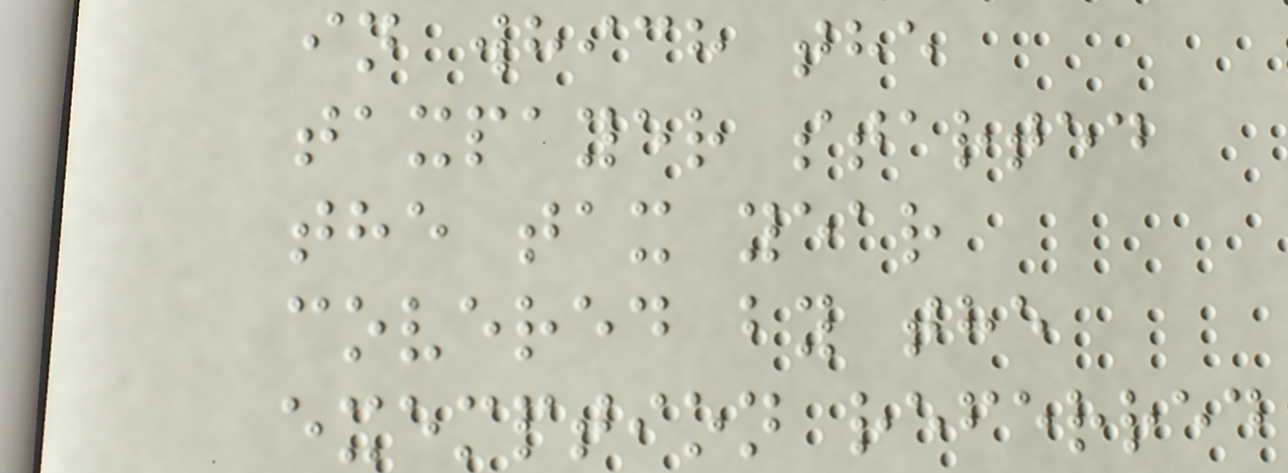in which the
taxpayer started
the tax year
covered by the
exemption referred
